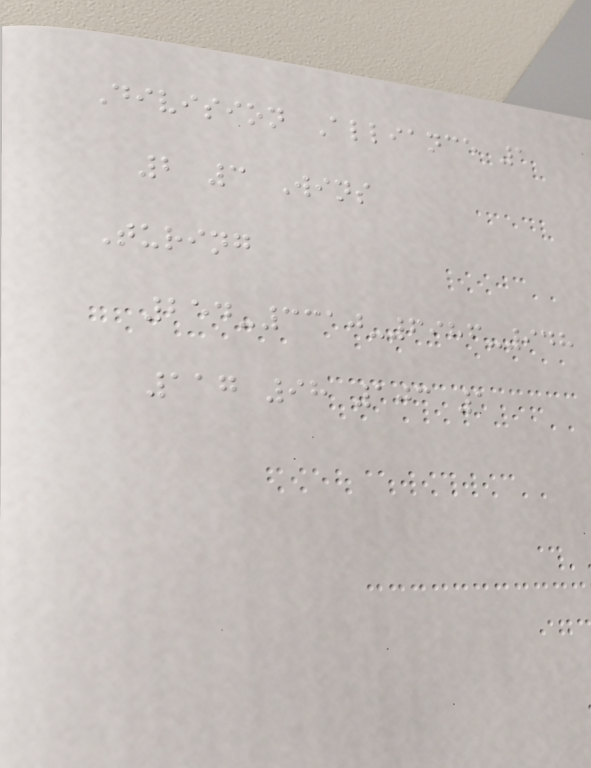Division Alliance 1
2 3 Wins
Turing
254-3310-6986-948
117 98 103 1
